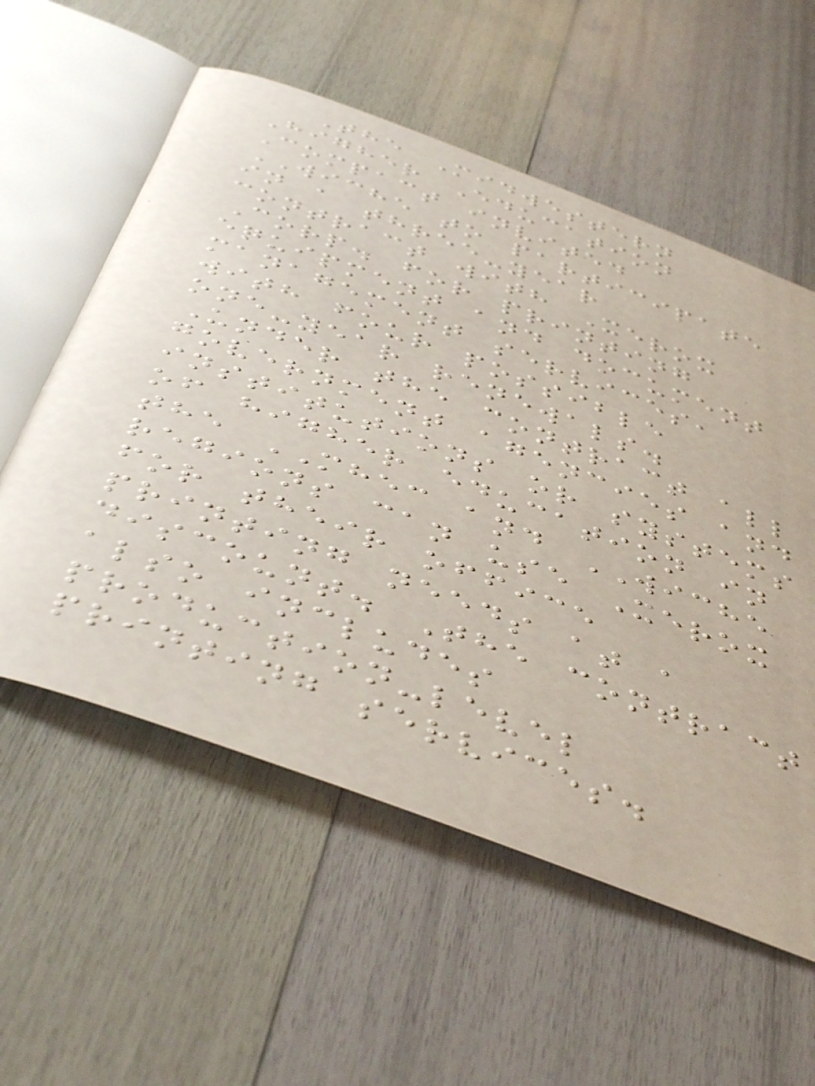The Midwestern
Higher Education
Compact invited
WICHE to participate
in a three-year
contract with Xerox
Corp. for printing
equipment and document
management services,
with four possible
one-year renewals.
Under the contract all
government agencies and
institutions or systems
of higher education in
the MHEC and WICHE
regions can use Xerox
for their office
printing needs at a
discount. The contract
also includes
production-level
printing services.
